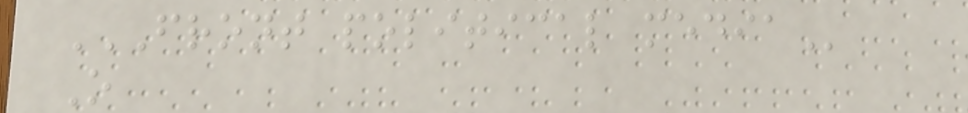FRONT POLITICAL MEDIA
O
